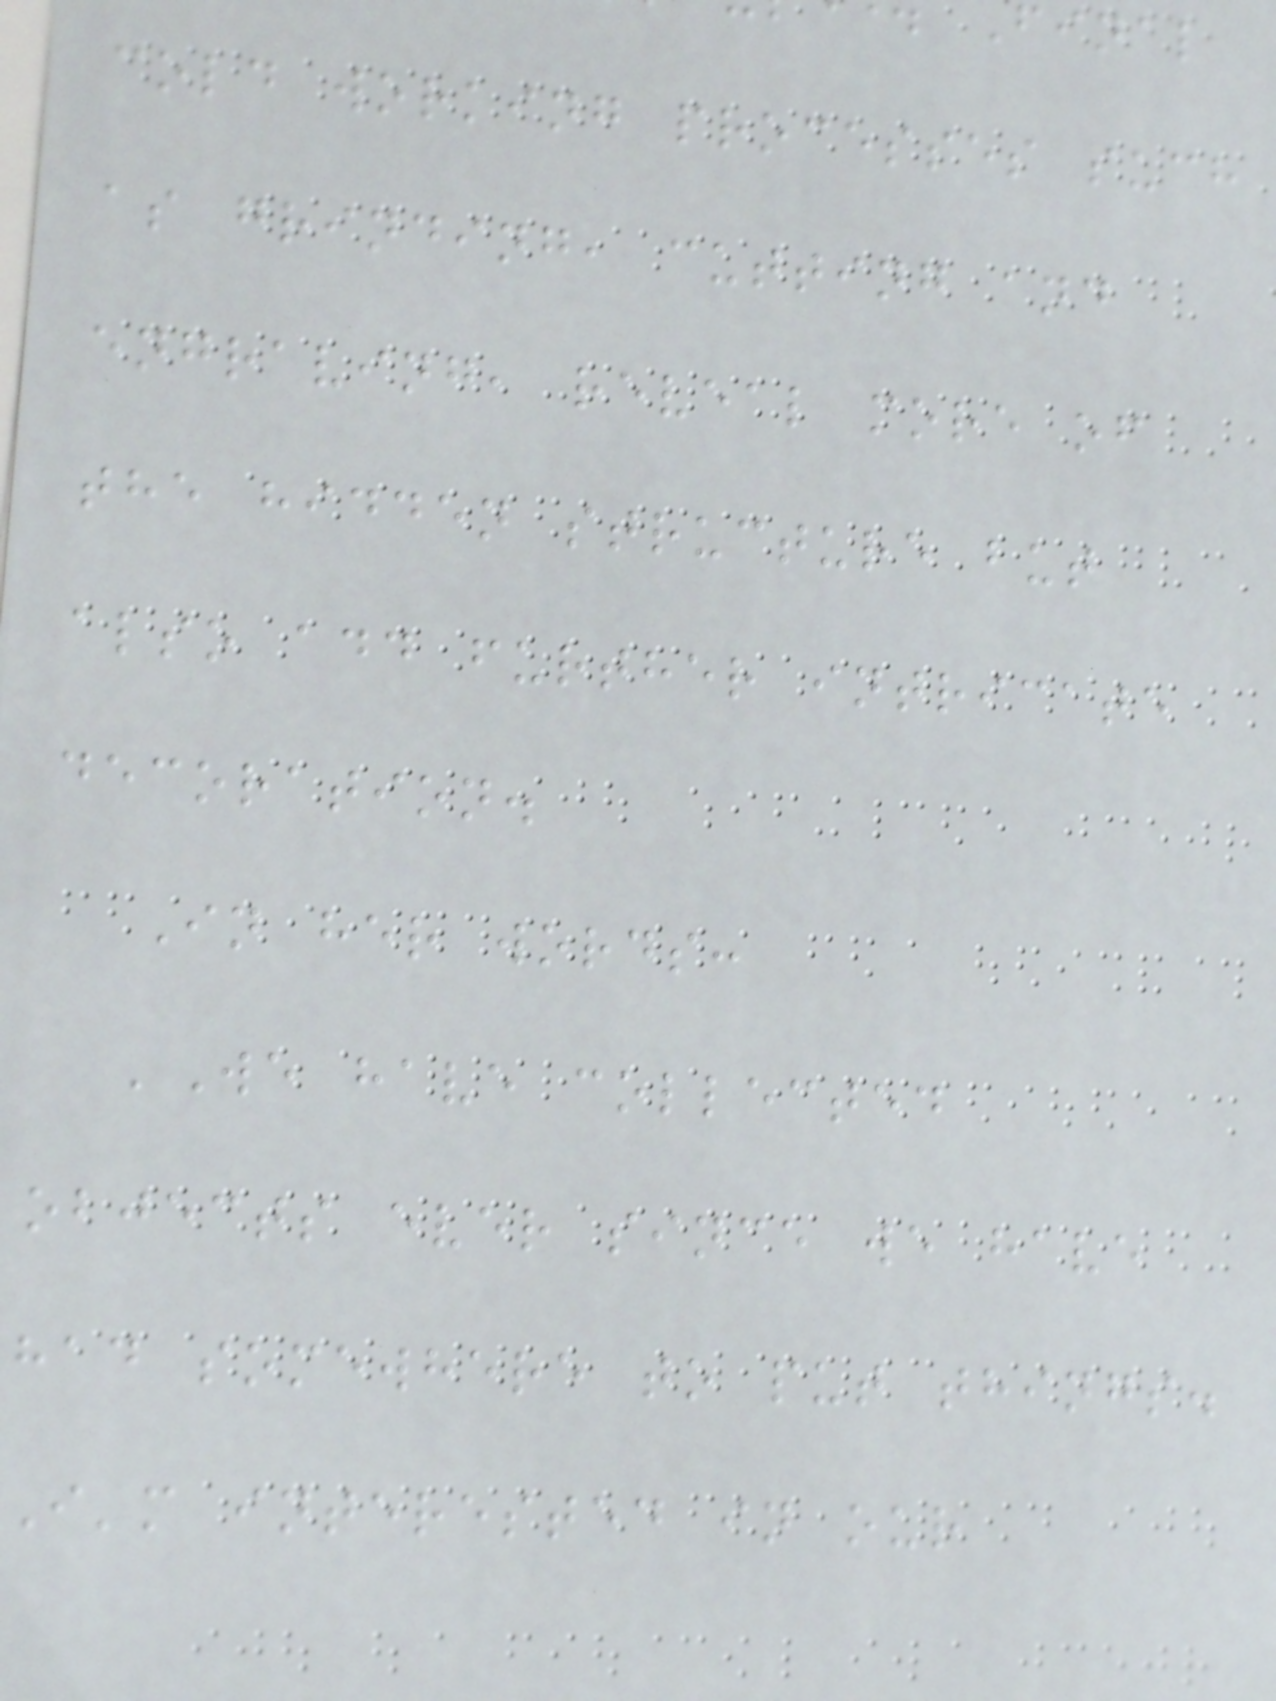cold working processes such
as grinding, cutting and
engraving, reveal more of
the hidden structure but
also add further intricate
decoration.
In her words:
'We have collected
objects ever since we have
had somewhere to put things.
I'm interested in our
